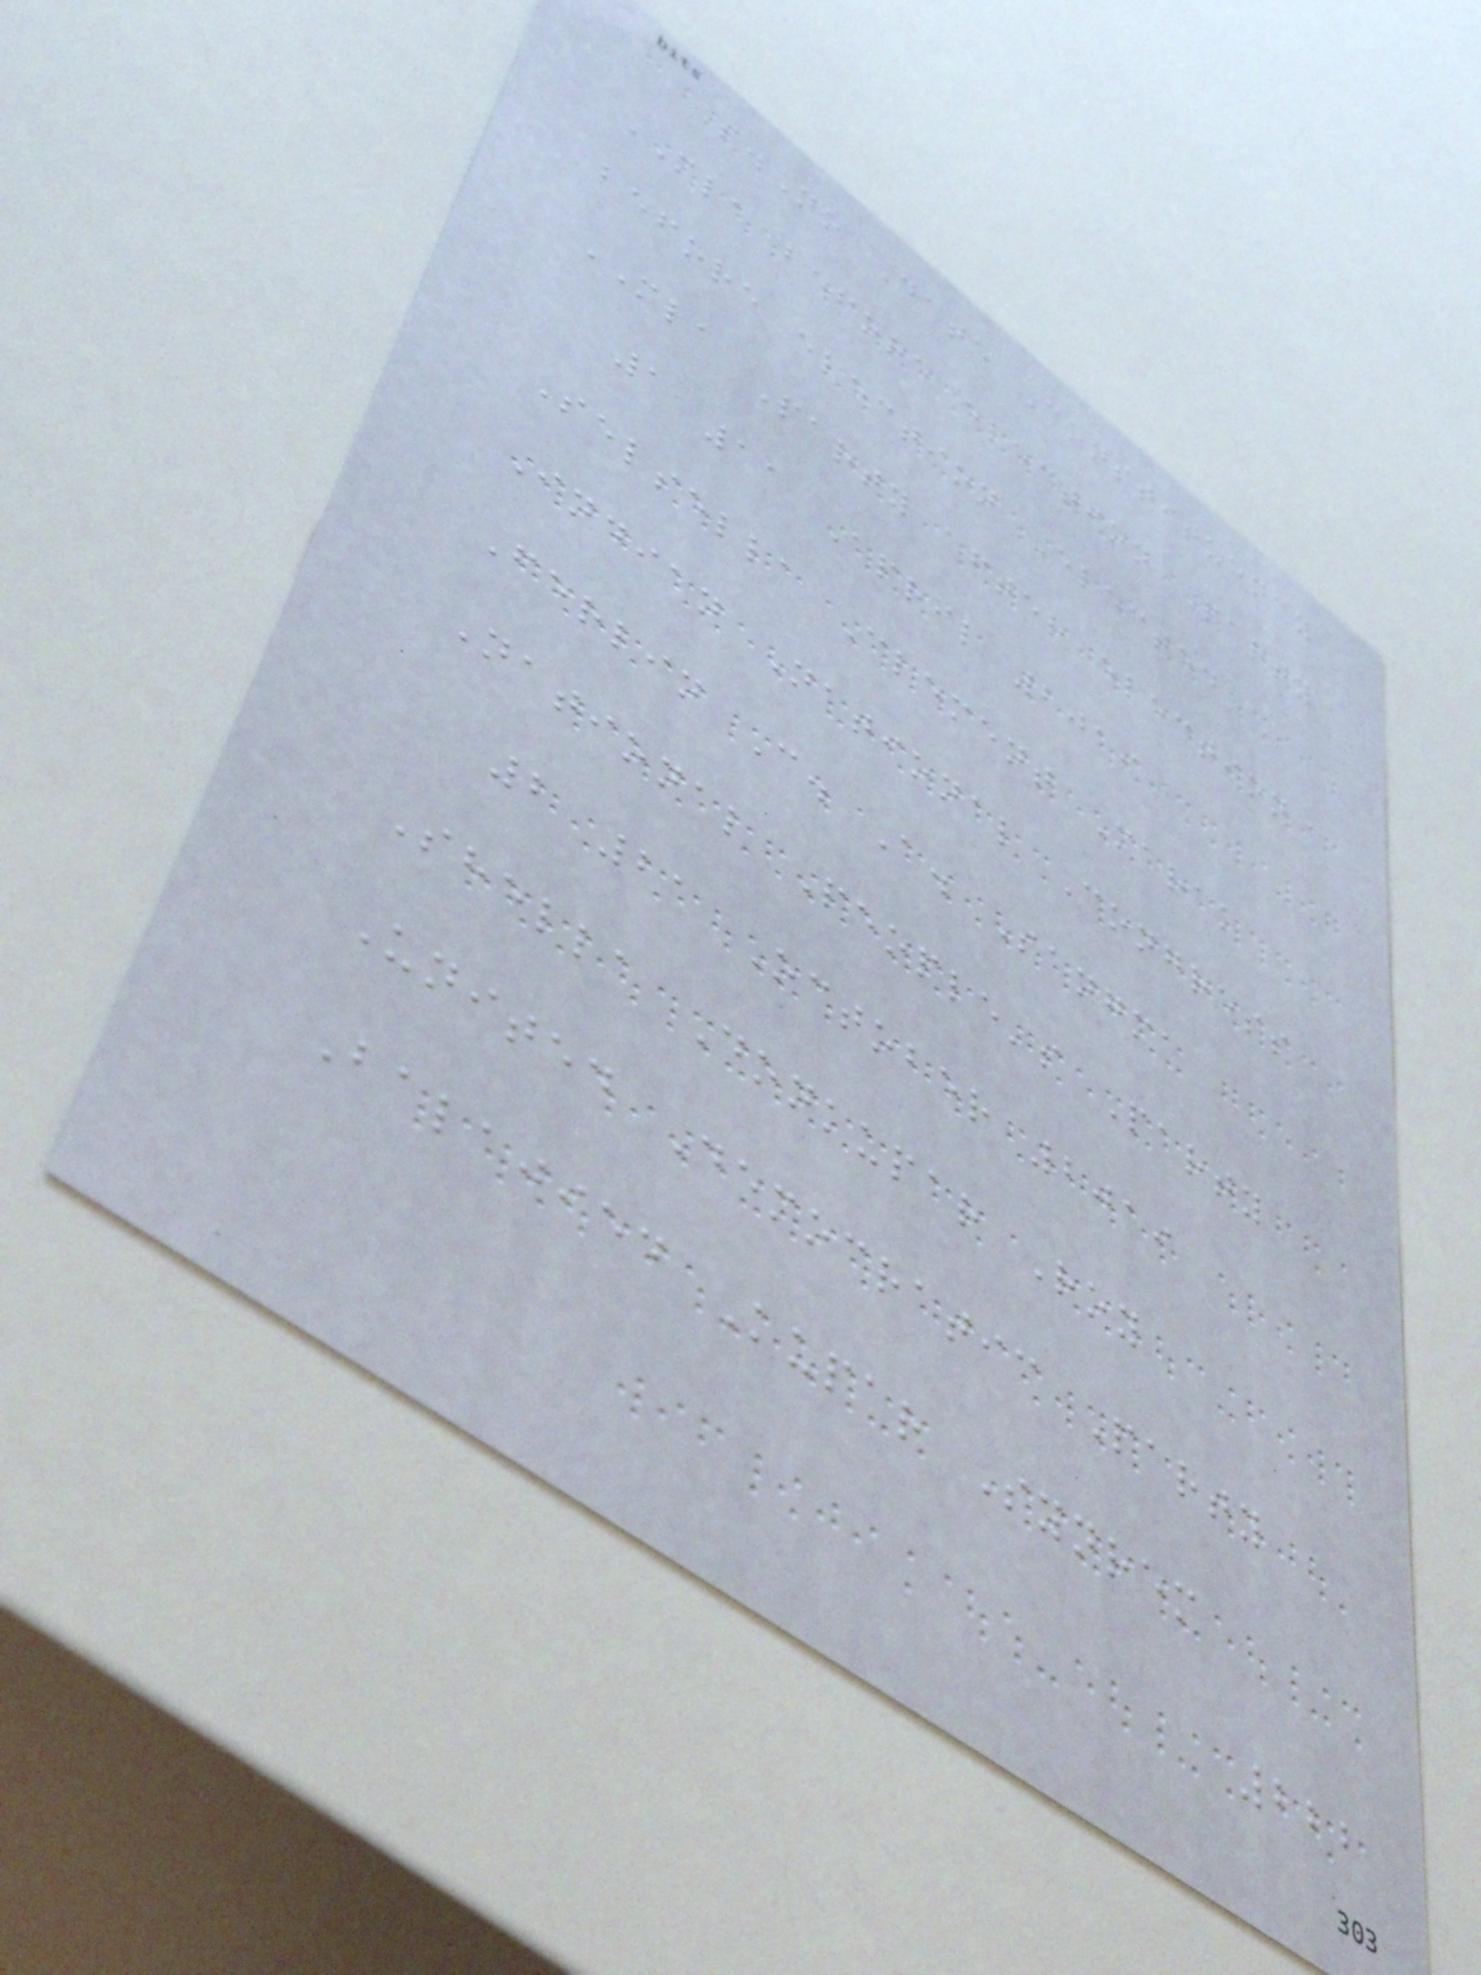S.No Date Constituency
MLA before election Party
before election Elected
MLA Party after election
1 11 April 2019
Selsella Clement Marak
Indian National Congress
Ferlin C. A. Sangma
National People's Party
2 21 October 2019
Shella Donkupar Roy
United Democratic Party
Balajied Kupar Synrem
222
